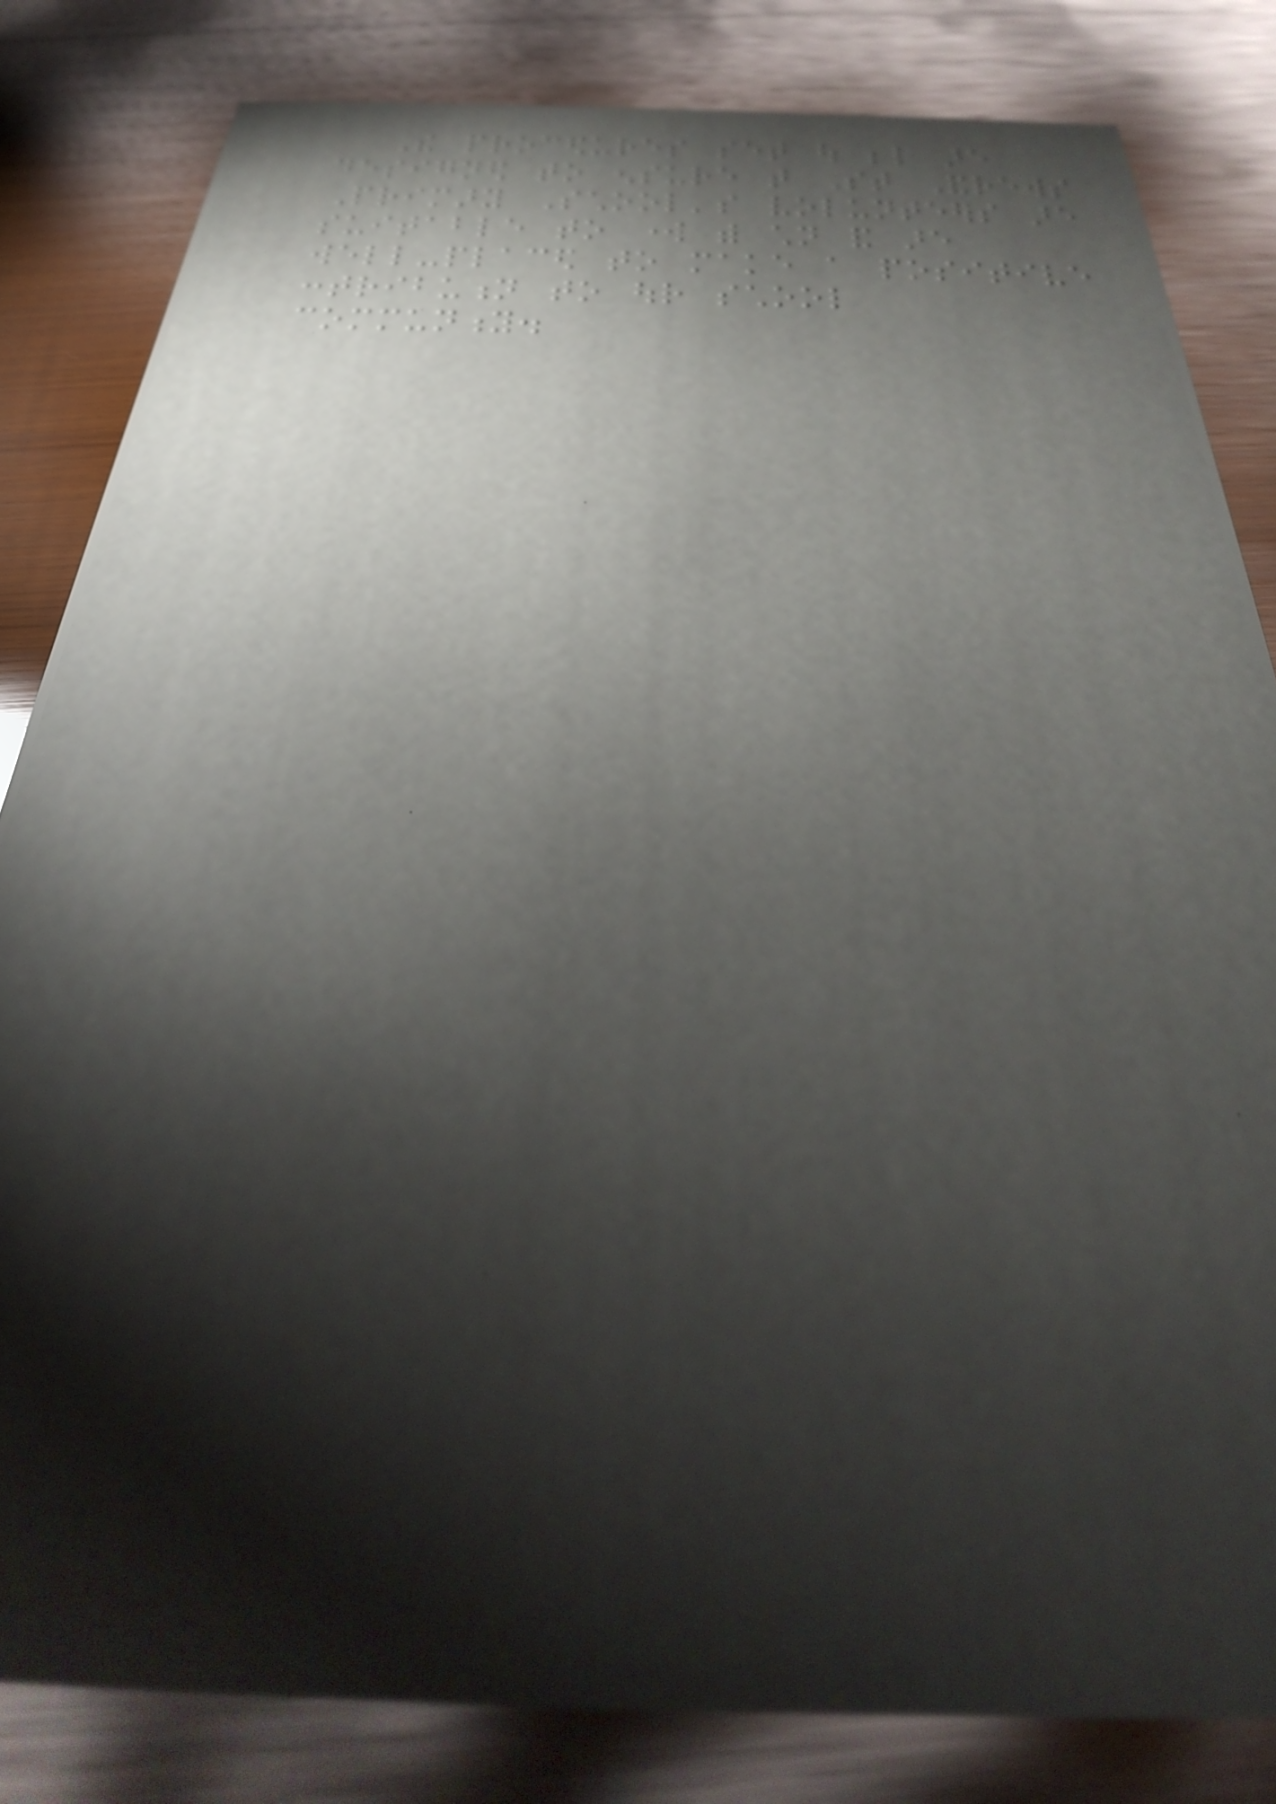The procedures set out below are
designed to ensure that St Andrews
Primary School's volunteers are
suitable to work with children and are
well-placed to make a positive
contribution to our school
community.
